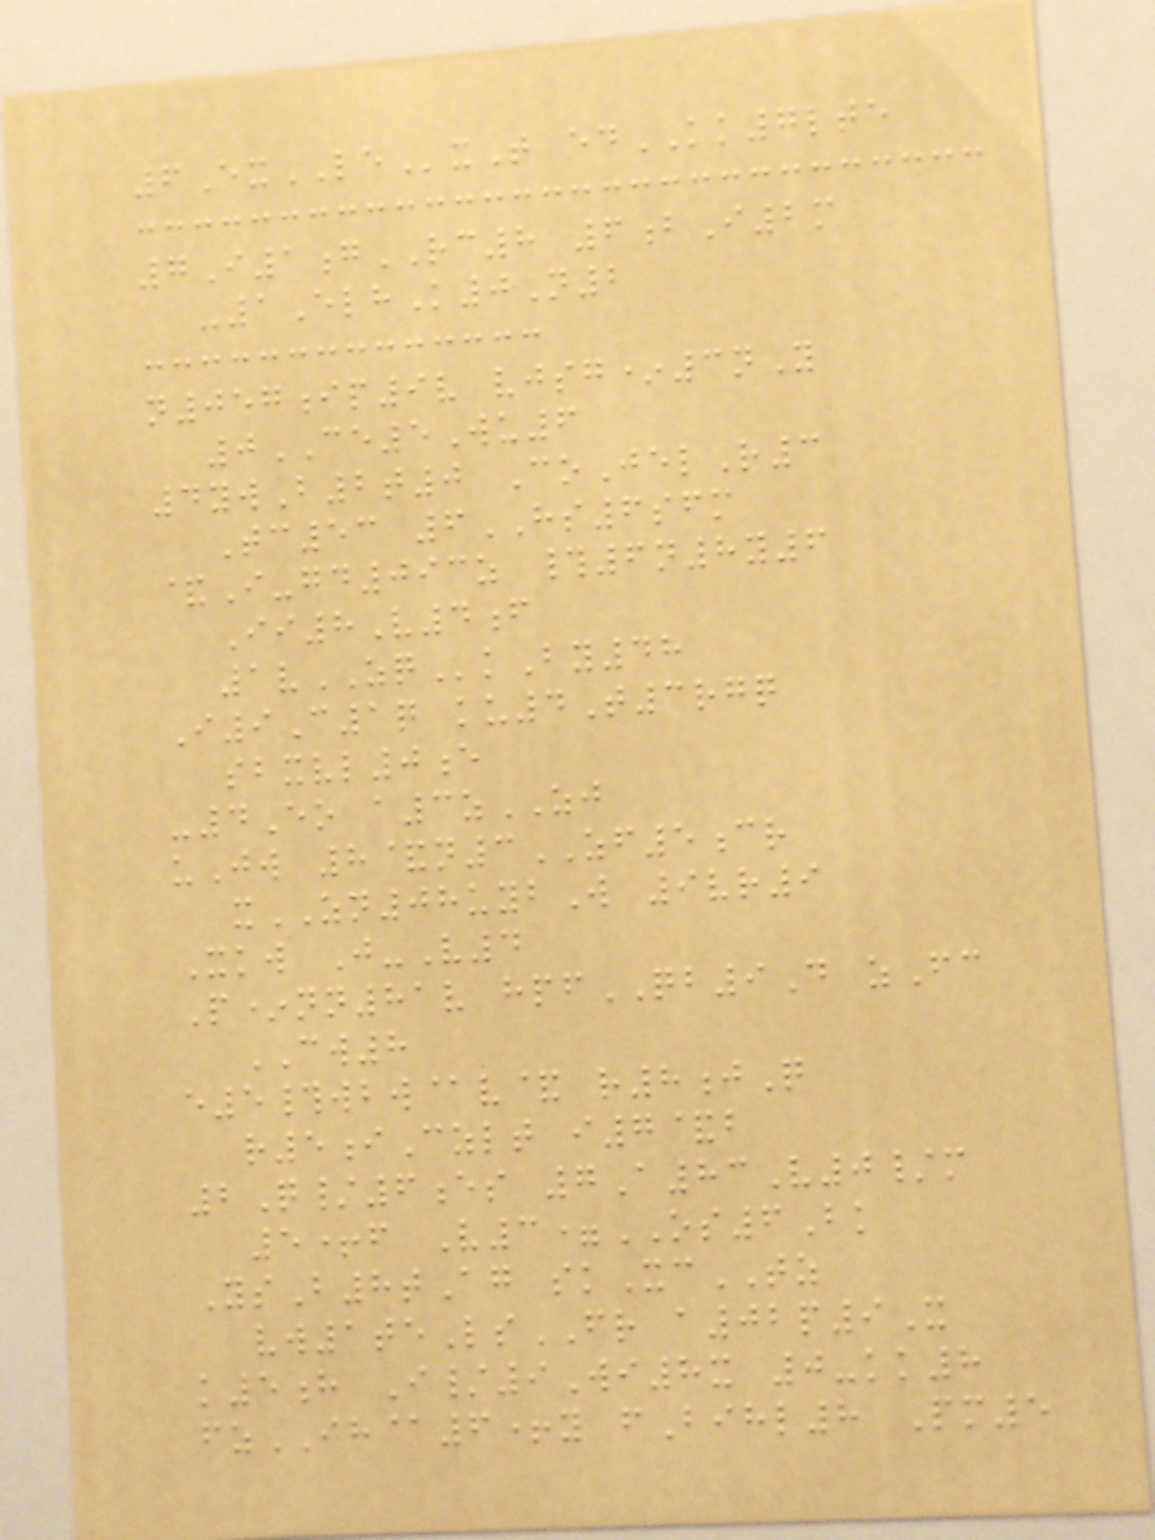6ExLExT edKK7lte
7I1gRC8 6bI2m
-1ElhK0N2
n057ip9v vjsg*3nY
0CE5Wu6
4ywB2t0 CoJelR3
Tc53 6HS6sfm
&I-gd093z #6n8y6
Ii8V4f
1vZQkBy48
I9C1q ku4T3rgq
sbxvl0e
-4Eo a3zZJ
uJw 8&n3ZF5cr
xZN08uybW 9vr9
Xkw J-V4
P*nn81v hpfQB9D zFc
CW8
e5#wbw@v& r8jQ
r5iCzlt i7&b
2Q/6es 7A83V0/m
5+f V3=OS6Bk
YsB8tAg skXcTZ
vw1teLsFR a02p9X
k5h I/9Wi8x 0-kk8
fzIH@6+y fBihl8 Pm5
